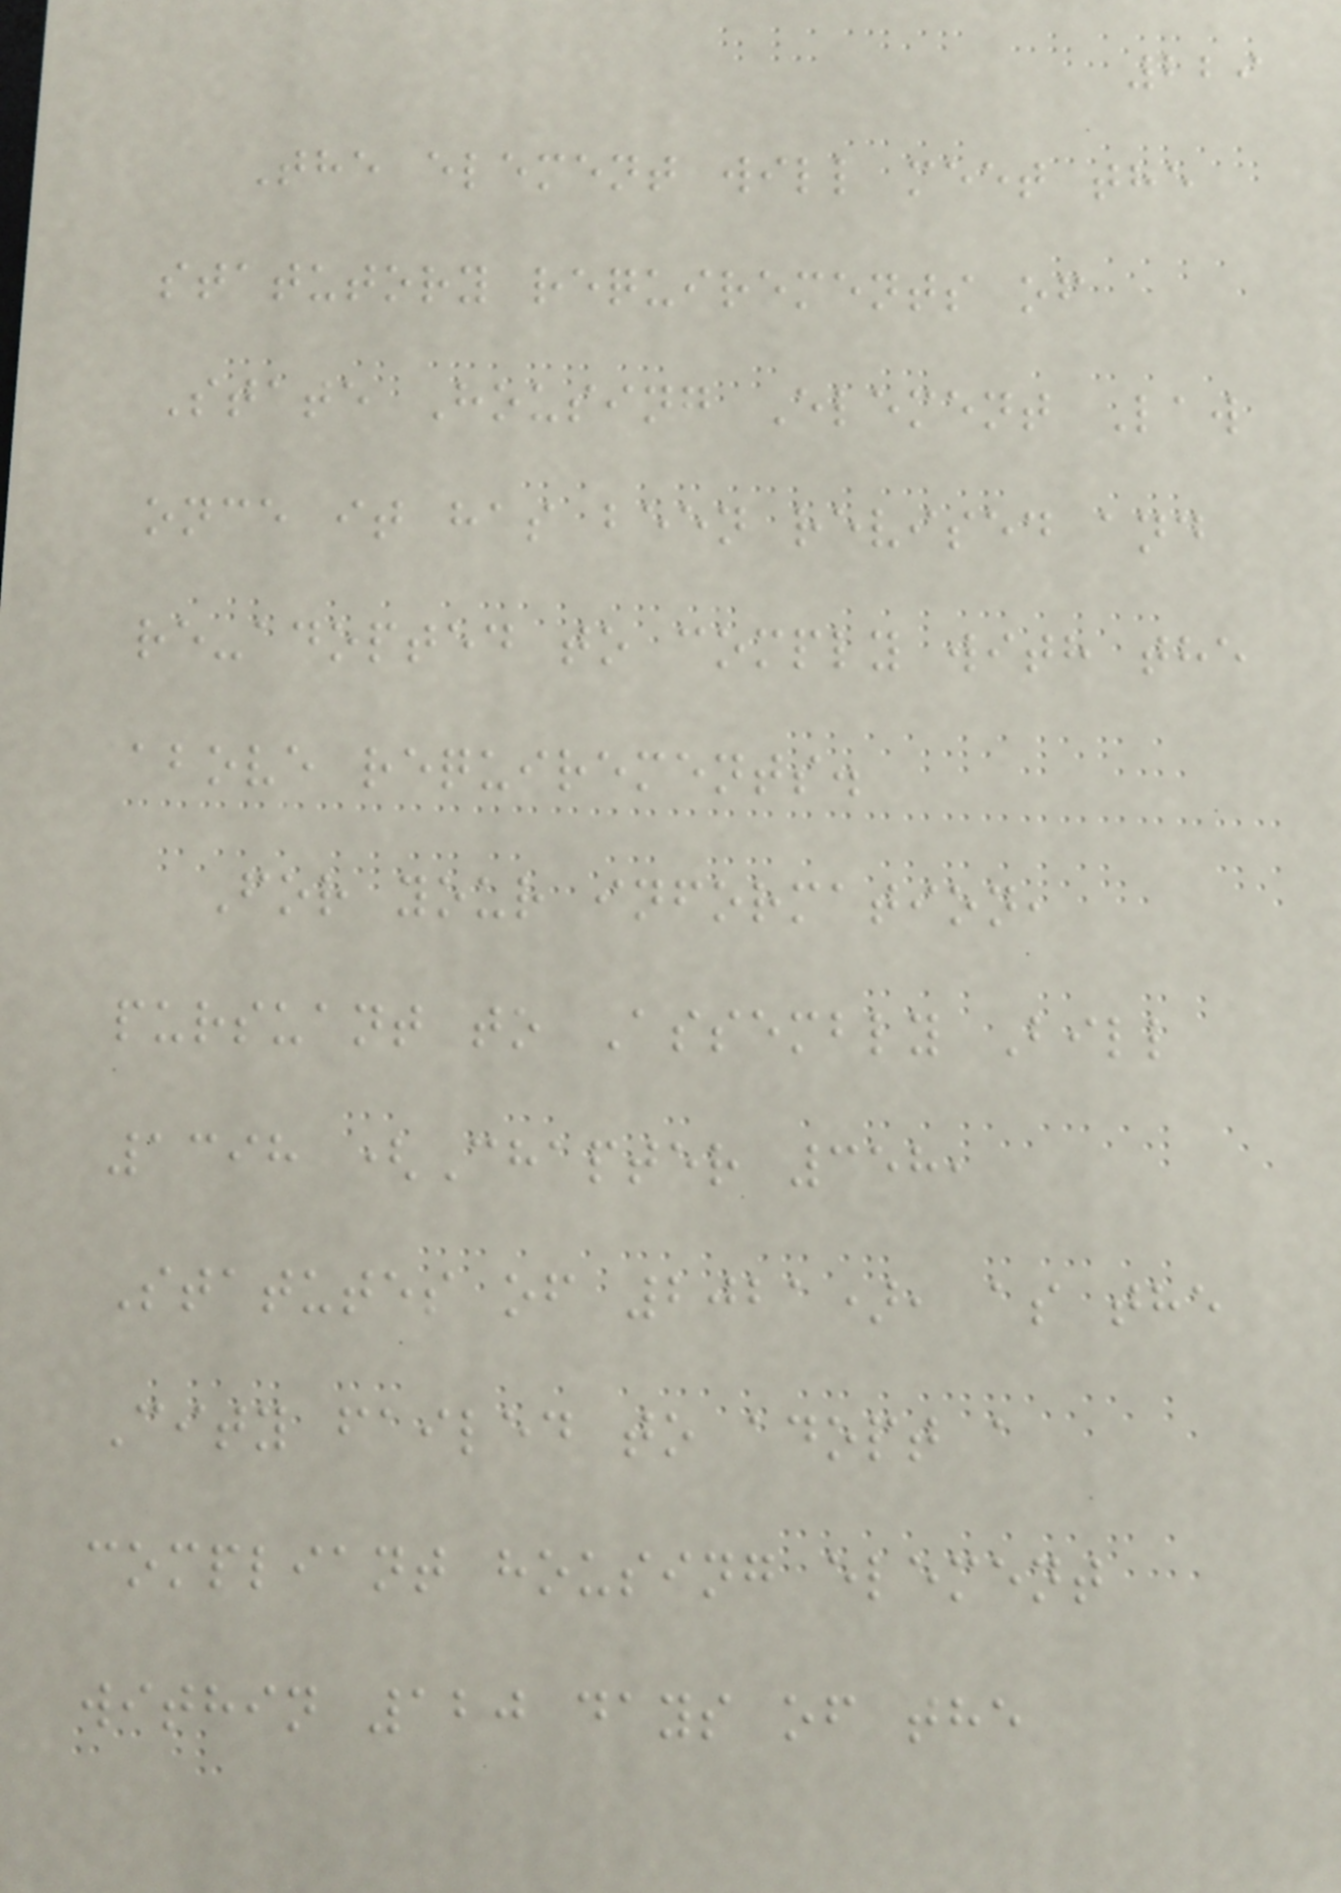229
The element will meet the
statutory requirements of
State Housing Element Law
once it has been revised and
re-adopted to comply with the
above requirements.
For your information,
pursuant to Assembly Bill
1398 (Chapter 358,
Statutes of 2021), as the
City failed to adopt a
compliant housing element
within 120 days of the
